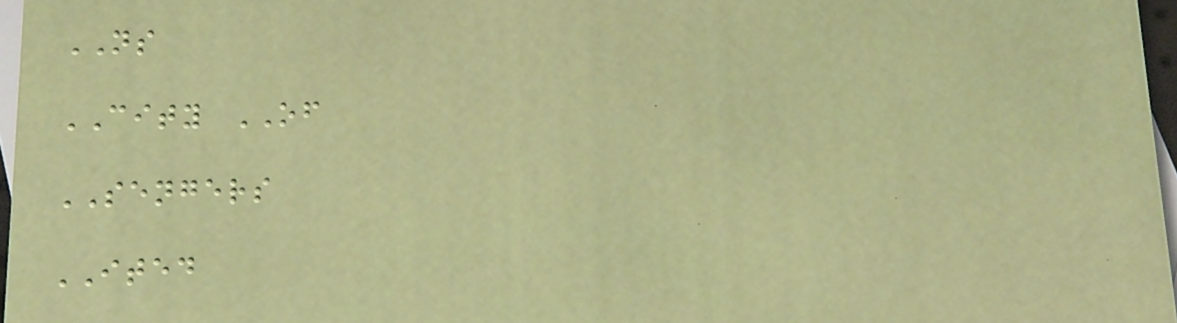NS
CITY OF
SENGERS
ITED
